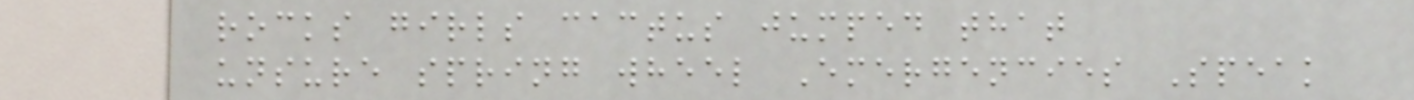rocks girls cactus jumped that
unsure spring wheel Emergencies Speak
